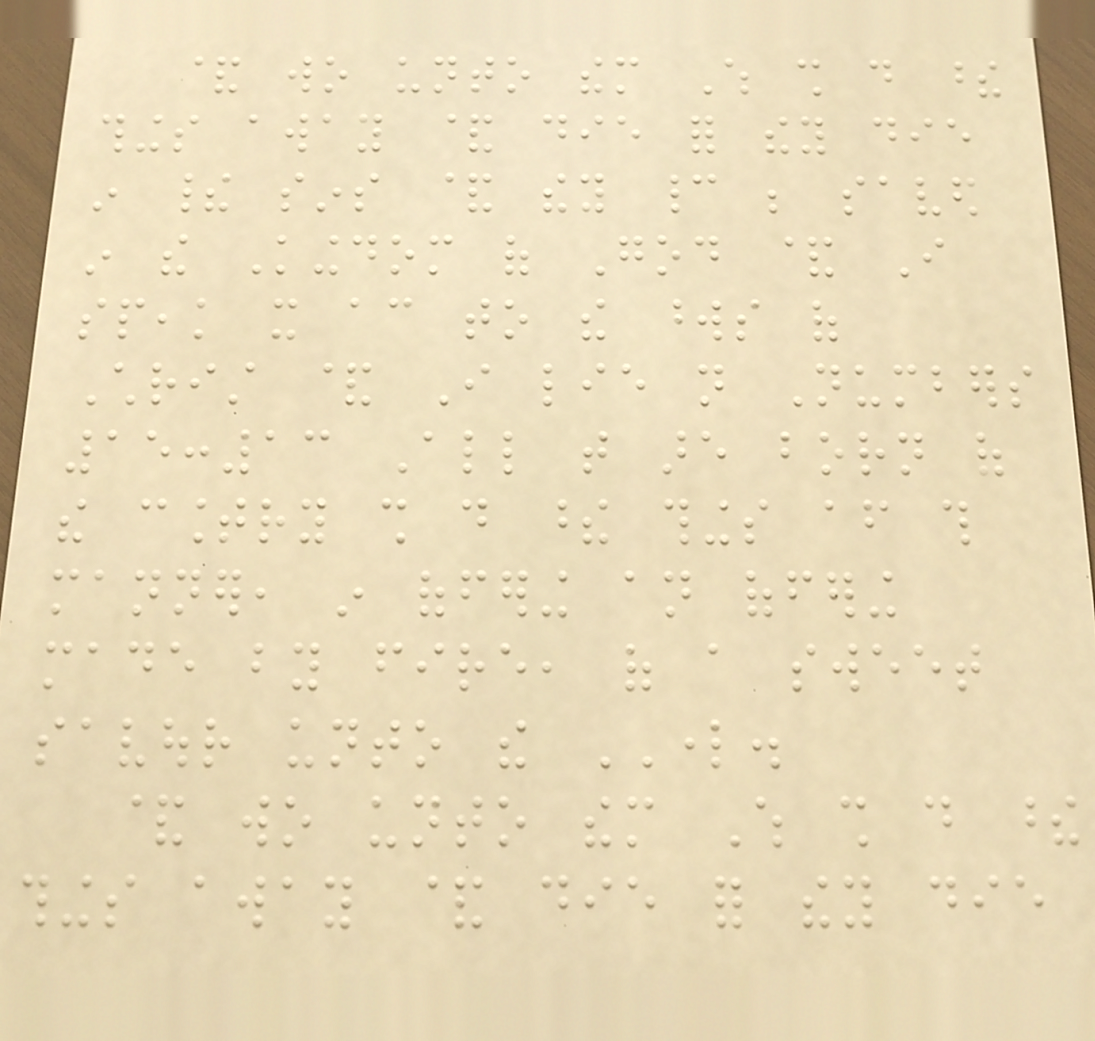& wo unto them Which shall do these
things away & die for they die
in their sins & they cannot be saved
in the Kingdom of God & I
speak it according to the words of
Christ & I lie not Numbers
15:13 All that are born of
the country shall do these things after this
manner, in offering an offering
made by fire, of a sweet
savour unto the LORD.
& wo unto them Which shall do these
things away & die for they die
